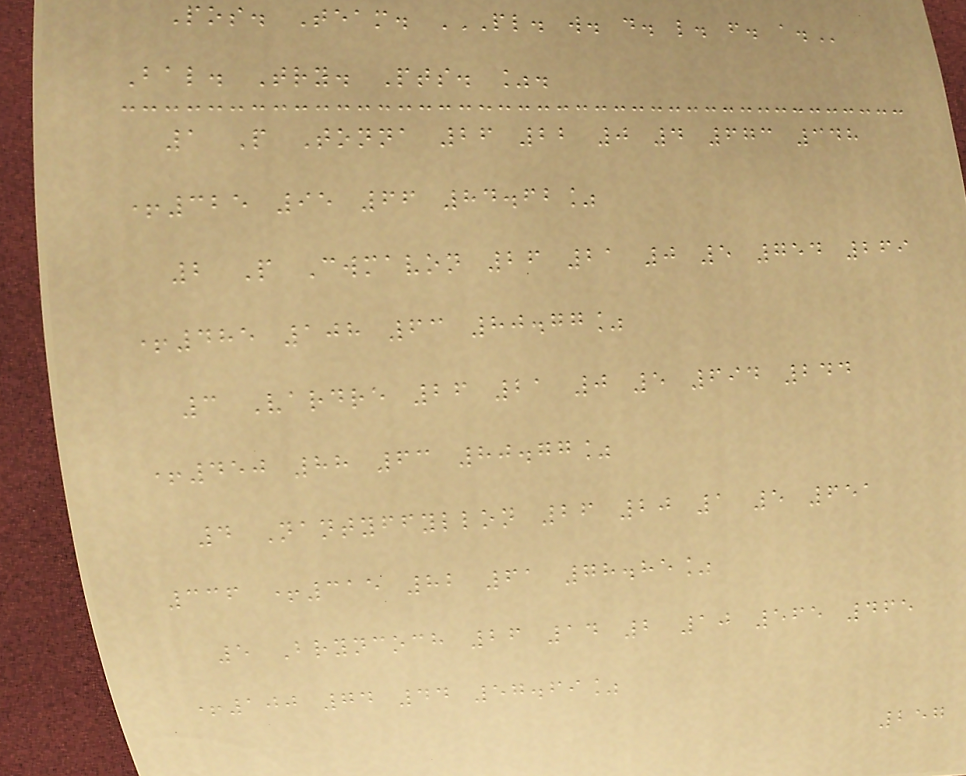Pos. Team. PL. W. D. L. F. A.
Bal. Try. Pts. %.
1 P Tonna 26 22 0 4 673 348
+325 95 66 84.62%
2 P Cwmavon 26 21 0 5 754 269
+485 108 63 80.77%
3 Vardre 26 21 0 5 694 244
+450 88 63 80.77%
4 Nantyffyllon 26 20 1 5 651
336 +315 82 61 78.85%
5 Bryncoch 26 14 2 10 565 465
+100 74 44 57.69%
257
